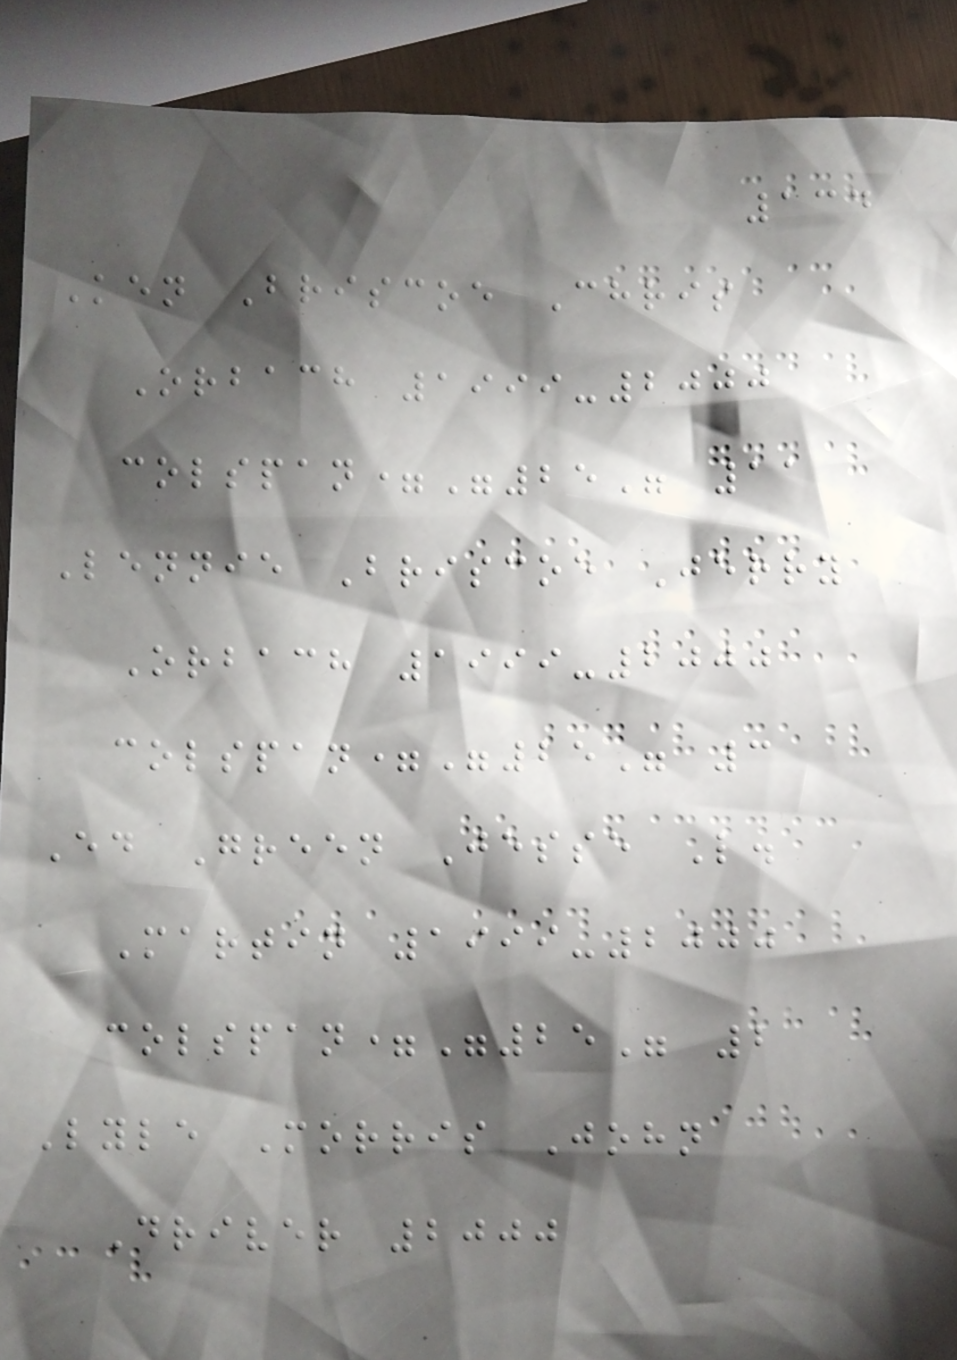134
Ken Briscoe Chris
Orbach 1999-2000
colspan="25" 11
Lennie Briscoe Jerry
Orbach 1999-2000
colspan="25" 3
Ed Green Jesse L.
Martin 1999-2000
colspan="25" 2
Lyle Morris John
Driver 2000
